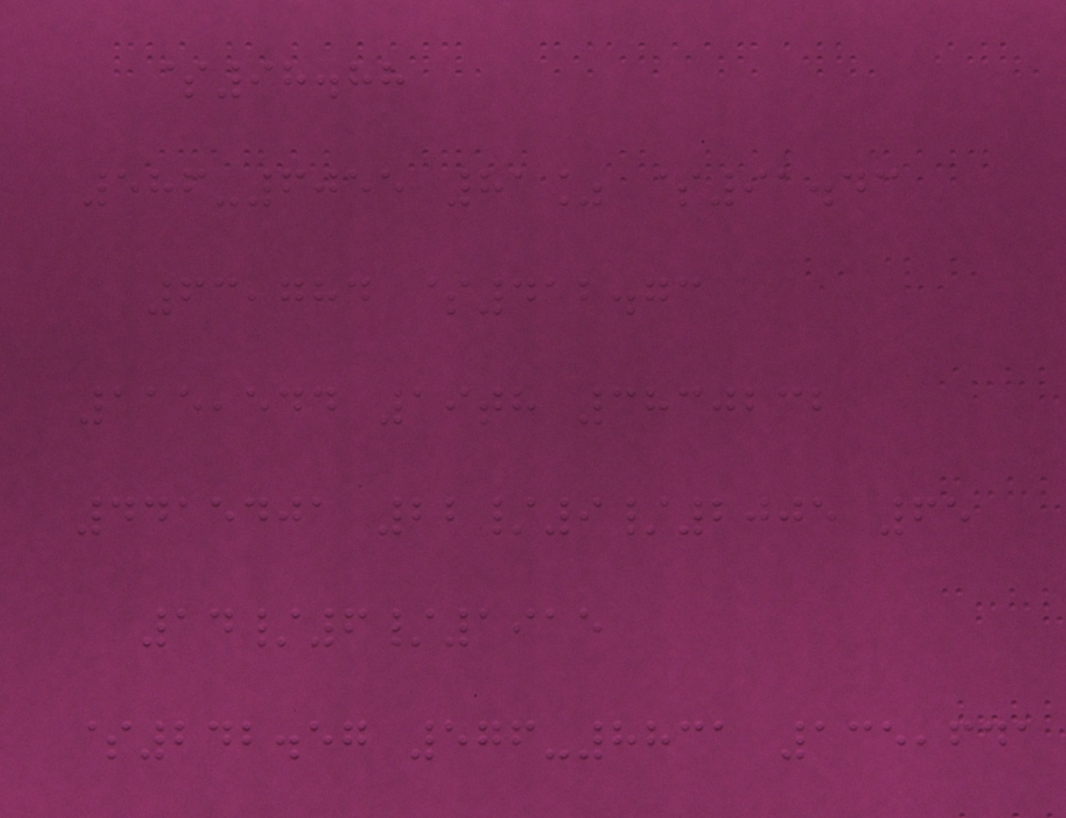$98.88
586-6055 81% $91.43
63,784 $412.73
115,544 19th 3830232
4415401 22/9/2005 65
14/6/1915
$242.57 576-8831 135,641
